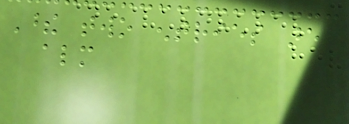These two entries are
almost
